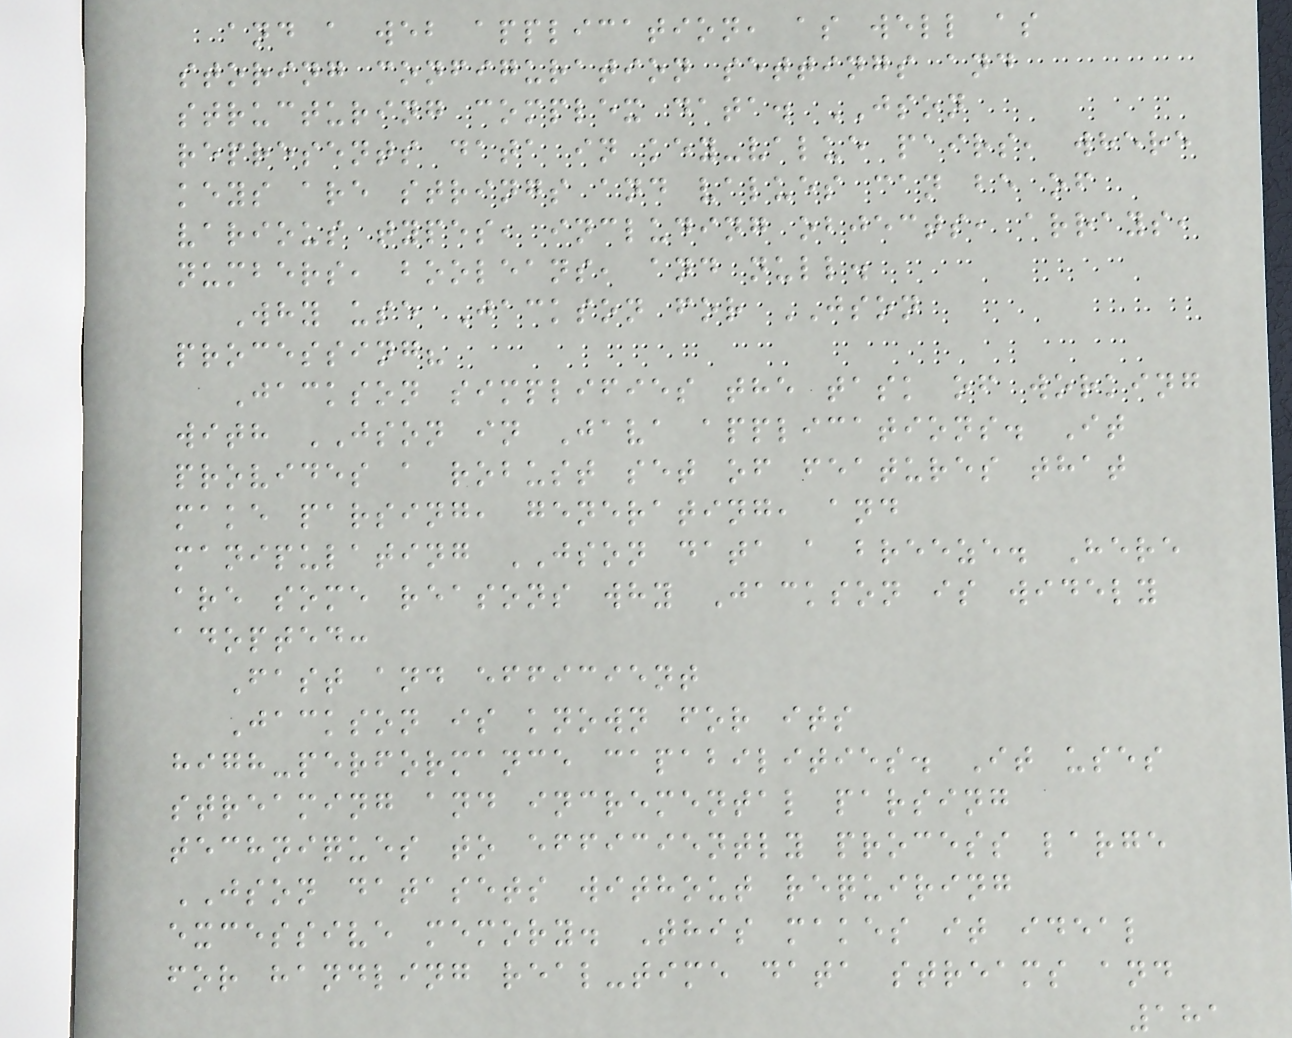and a web application, as well as
storing configuration settings and
structuring complex data. JSON
represents data in key-value pairs, where
keys are strings and values can be of
various types, including objects, arrays,
numbers, booleans, and null.
Why use Jackson for JSON
processing?
Jackson simplifies the task of working
with JSON in Java applications. It
provides a robust set of features that
make parsing, generating, and
manipulating JSON data a breeze. Here
are some reasons why Jackson is widely
adopted:
Fast and efficient
Jackson is known for its
high-performance capabilities. It uses
streaming and incremental parsing
techniques to efficiently process large
JSON datasets without requiring
excessive memory. This makes it ideal
for handling real-time data streams and
181
